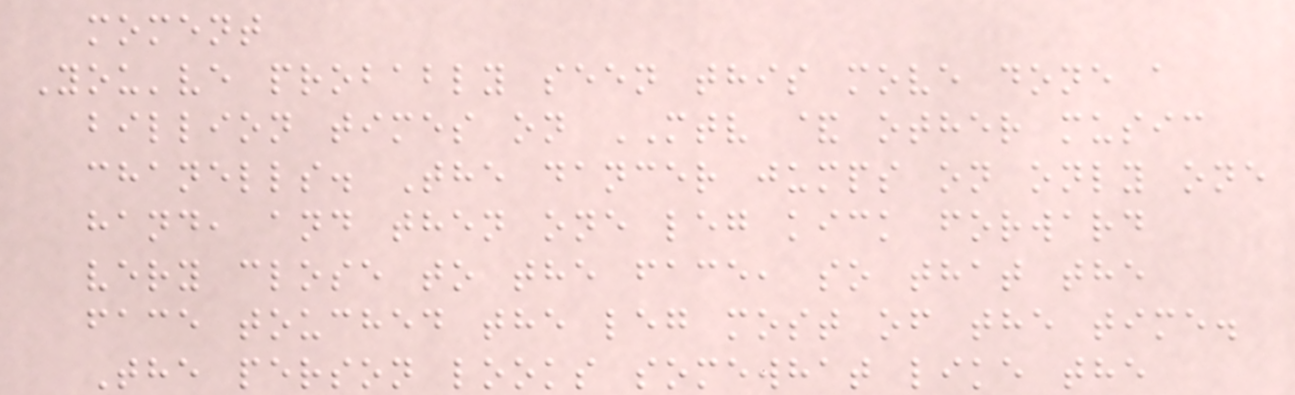moment
You've probably seen this move done a
billion times on MTV & other music
chanells. The dancer jumps on only one
hand, and then one leg kick forward
very close to the face, so that the
face touched the leg most of the time.
The person looks somewhat like the
